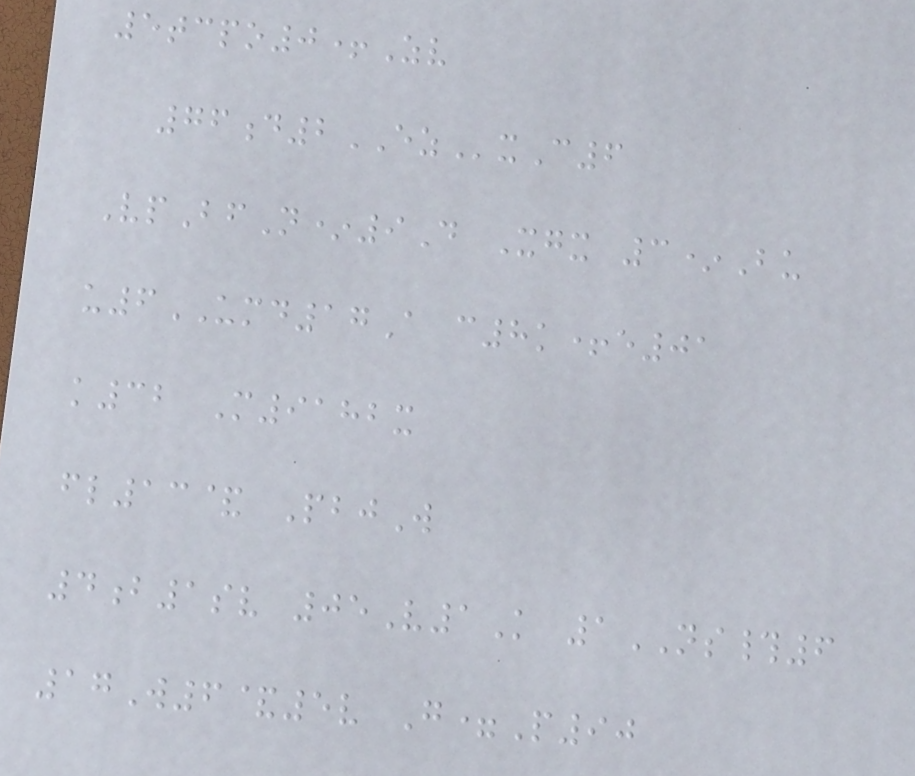5tcpo0+Zv
76d2EZxC6
VpBfN*9D Xgx 3*Bu
u6UMD17A c8k+e01
k32 M9182x
fl13& PbjW
4b1sv 05V1K 1NS#6
17W6&5v G=P90
